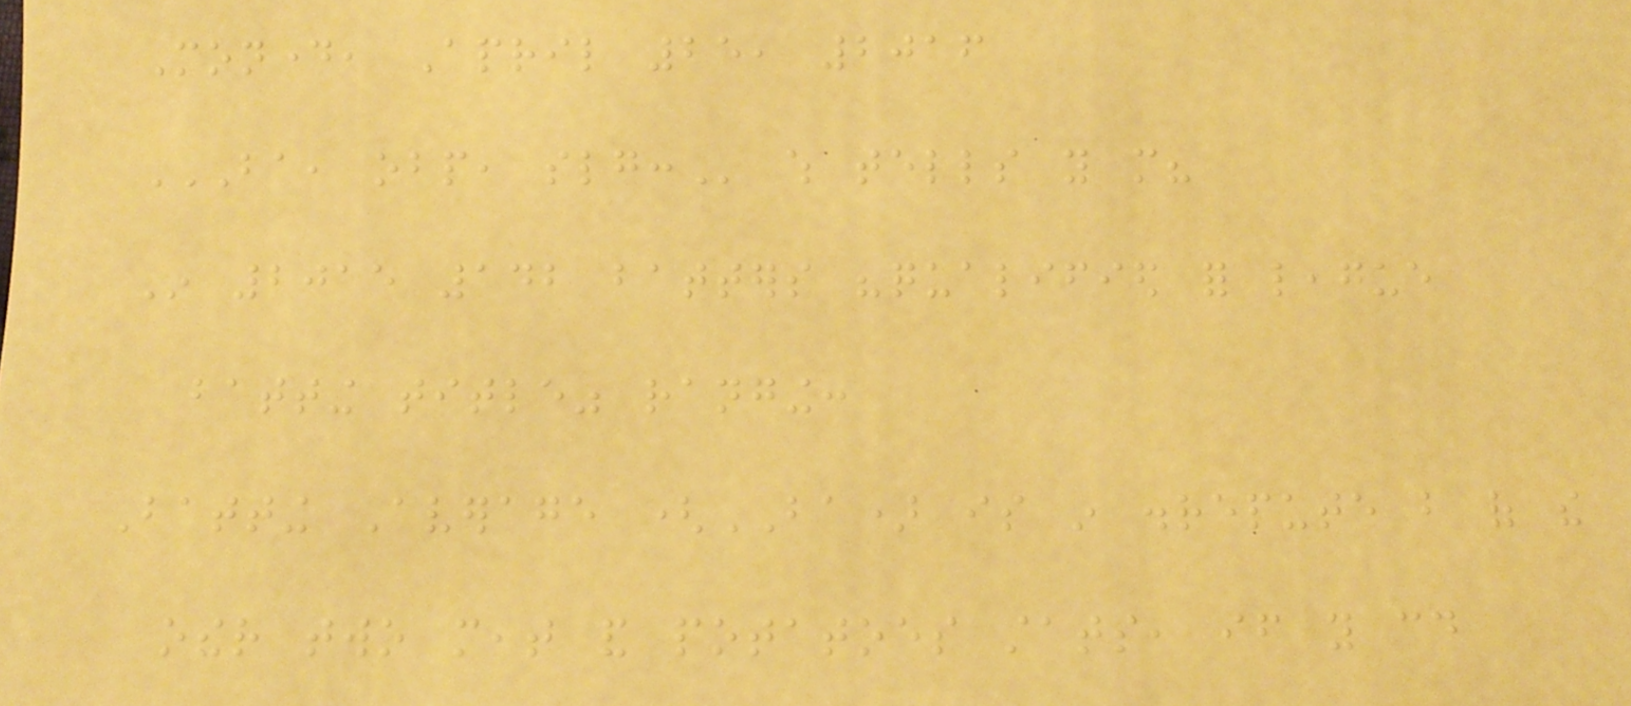Monday, April 25, 2016
BA, OBP, SLG: which tells you more?
In 2015 142 batters "qualified for league
batting title" ranging:
Batting Average (BA) is in disrepute but of the
other two meat and potatoes stats, if you could
